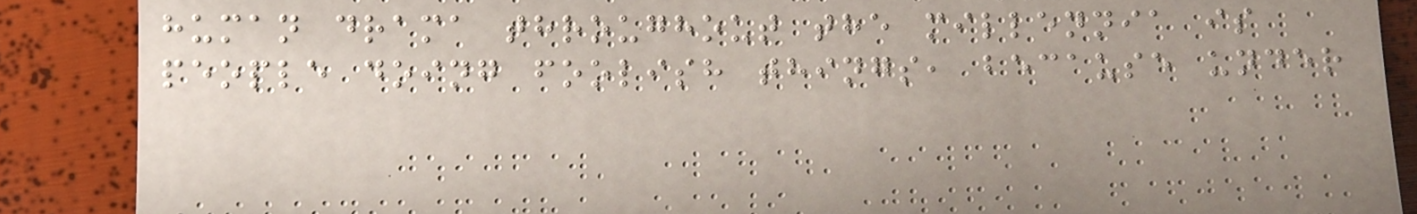human drama throughout the millennia is
people doing foolish things, because under
